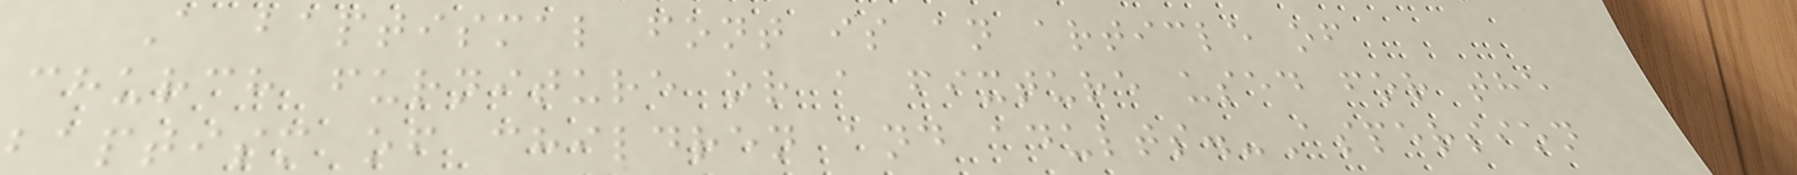A baptismal font is an article of
church furniture or a fixture used for the
baptism of children and adults.-Aspersion
